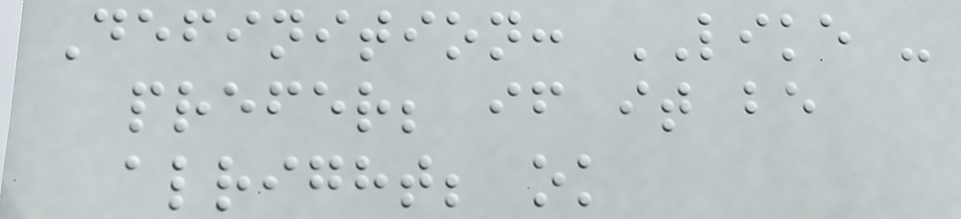Definition: LIKE -
prefer; if it be
alright; ok
